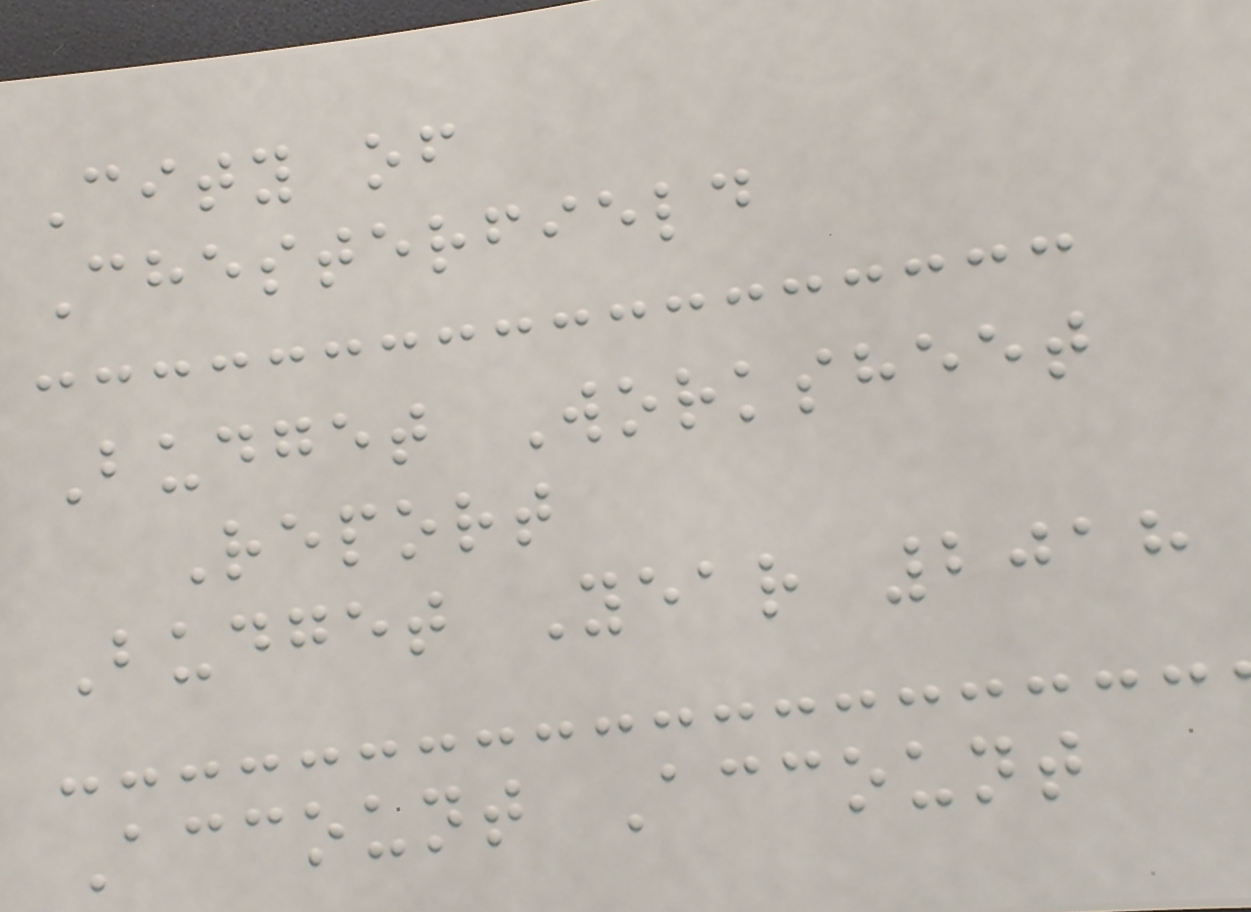City of
Chesterfield
Budget Worksheet
Report
Budget Year 2018
Account Account
